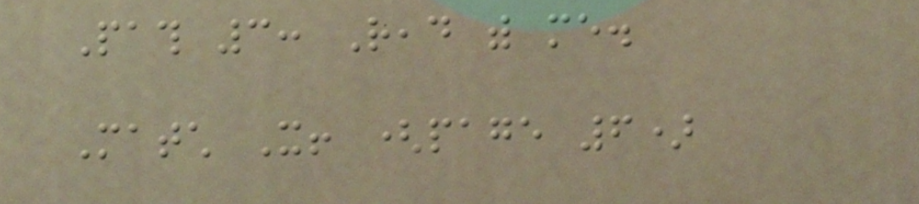Path 3: Read with me.
Match It! (page 6)
